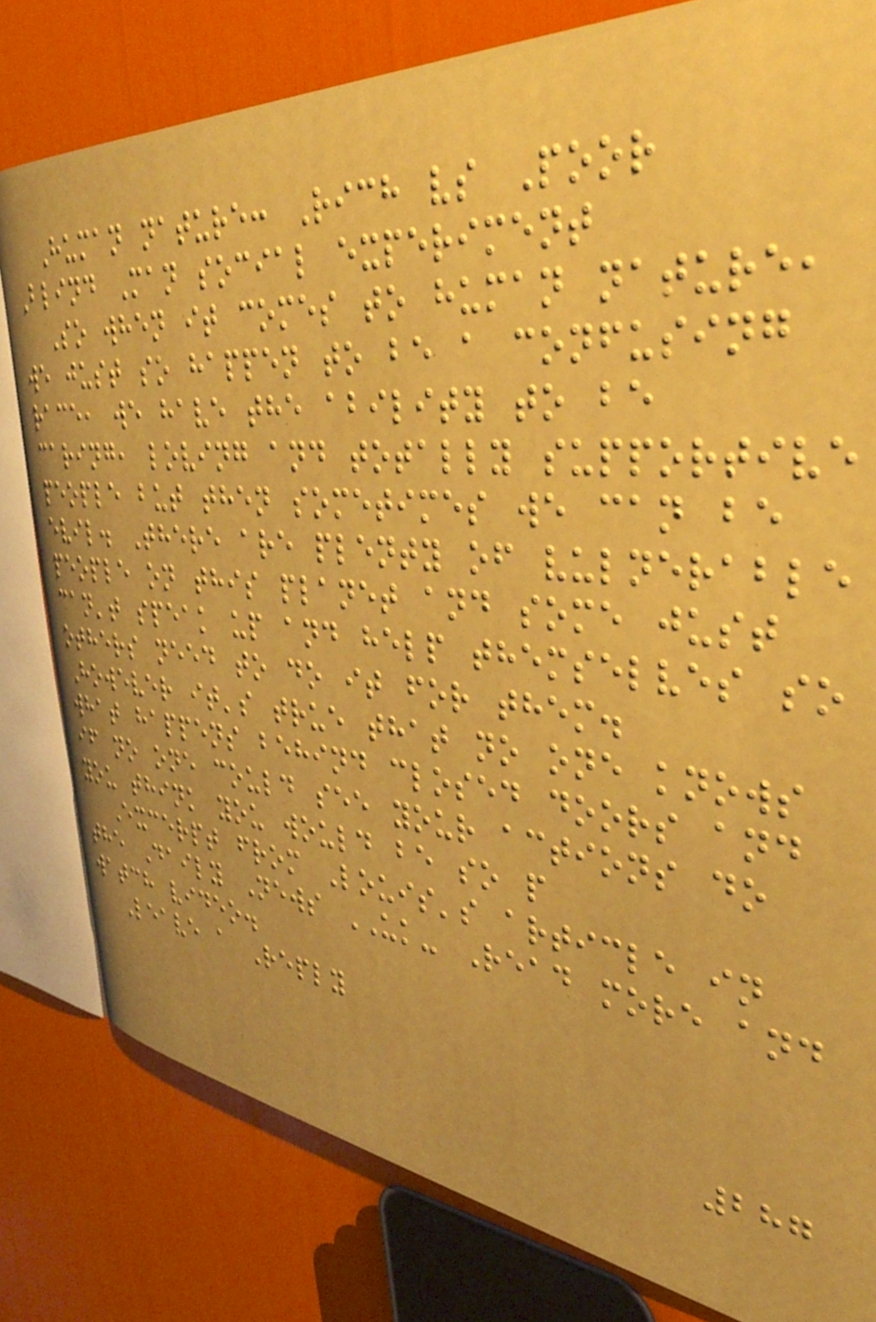Human nature: Rich vs Poor
Blind Man social experiment
So when it comes to human nature,
we just so happen to be a confusing
race, we have the ability to be
caring, loving and totally supportive
people but then sometimes we can be
evil. There are plenty of vulnerable
people on this planet and some just
can't speak up and help themselves so
others need to do it for them.
However it's true that no one knows
what happens behind closed doors and
if no one could see your actions do
you think you would be so p
Excerpt from Louis's article in
the Daily News UK- Read more and
watch video.
Leave a Reply
287
